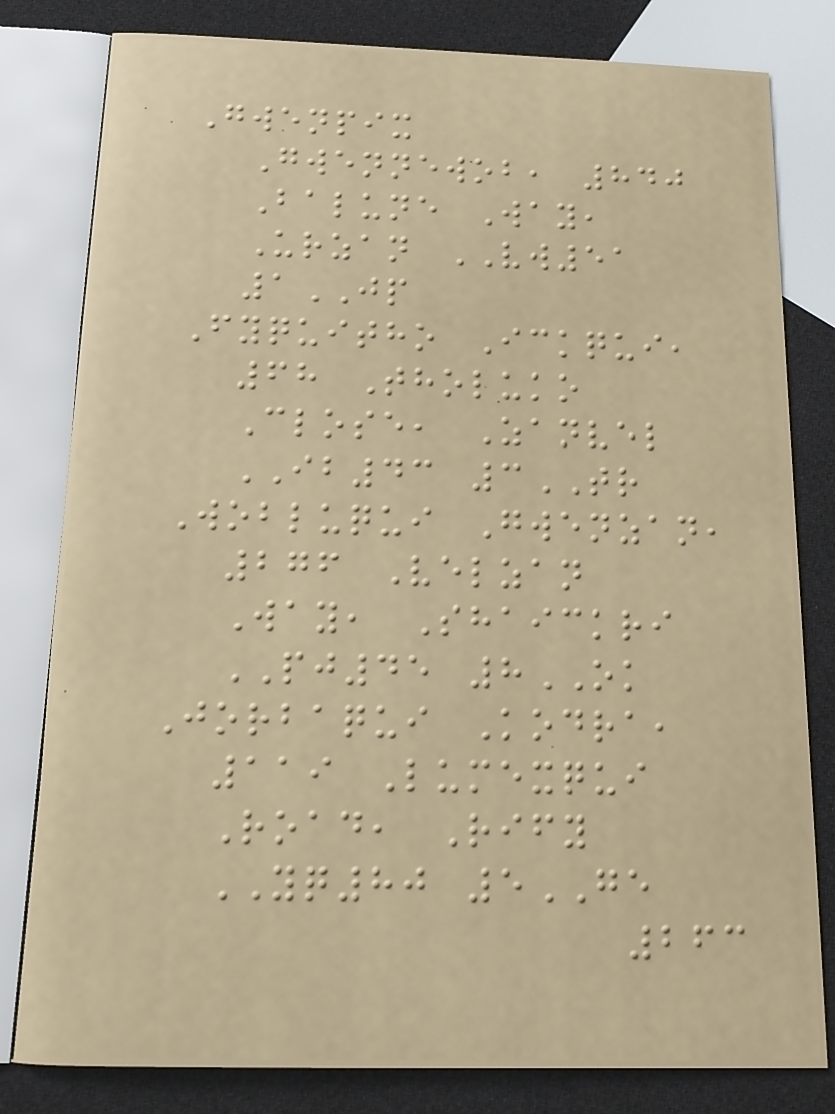Gwenpix
Gwennewob, 840
Balune Way,
Urzan VW51
1JP
Fyquitho Ickqui,
68 Tholuko
Close, Zanvel
IB43 3TR
Wobluqui Gwenzan,
276 Velzan
Way, Shaickri
PJ45 8OK
Jorbaqui Kodra,
119 Lumexqui
Road, Rify
YQ80 5GE
263
